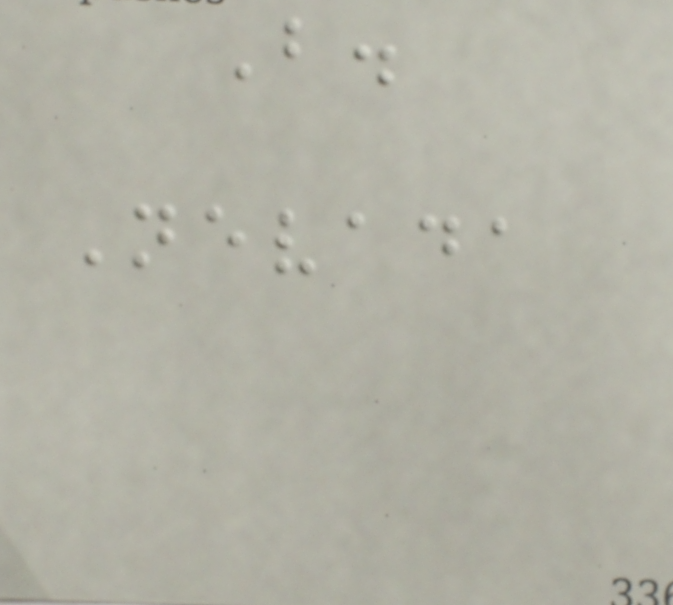B.
Nevada
